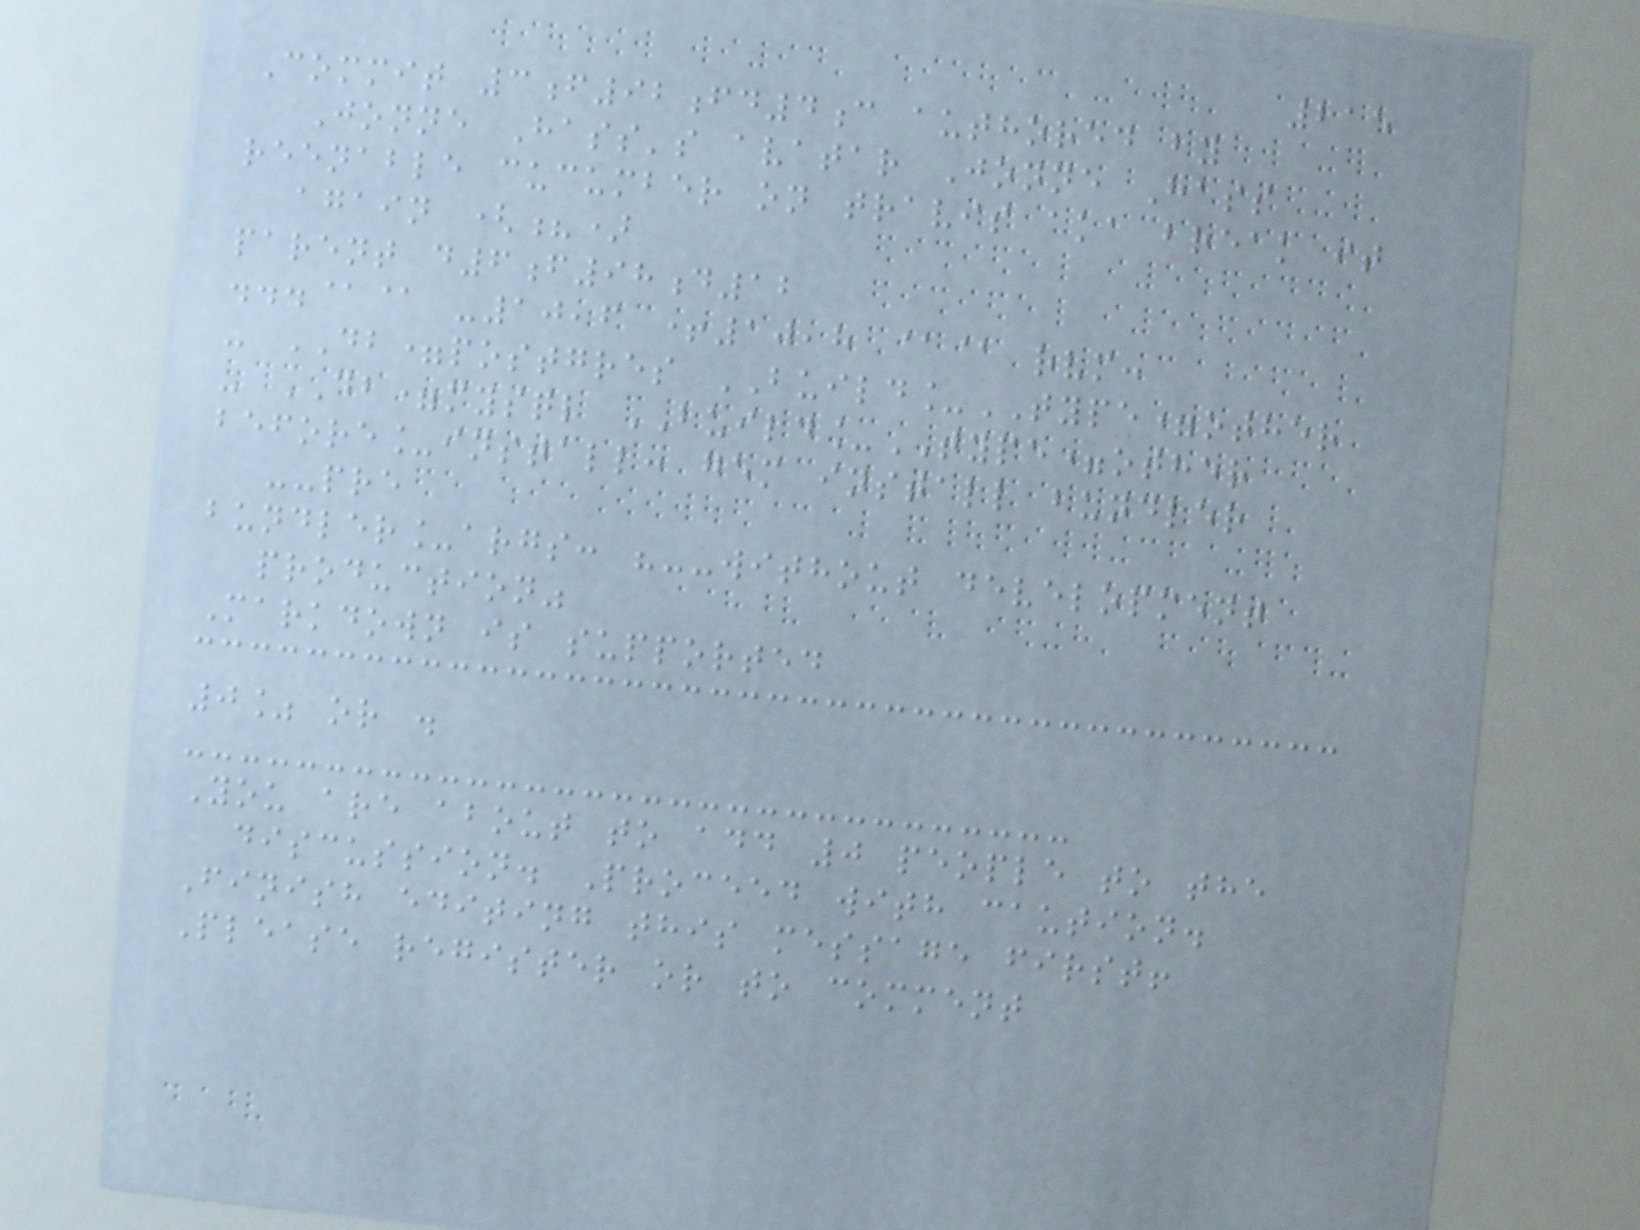215
Commit 3f92fd4c authored by
Jonne Hass's avatar Jonne Hass
reenable cucumber on travis aka break it
again (?)
parent d6f98d12
...@@ -10,6 +10,8 @@ rvm:
- DB=postgres BUILD_TYPE=other
- DB=mysql BUILD_TYPE=other
before_install: gem install bundler
--pre
bundler_args: "--without development
production"
Markdown is supported
0% or .
You are about to add 0 people to the
discussion. Proceed with caution.
Finish editing this message first!
Please register or to comment
